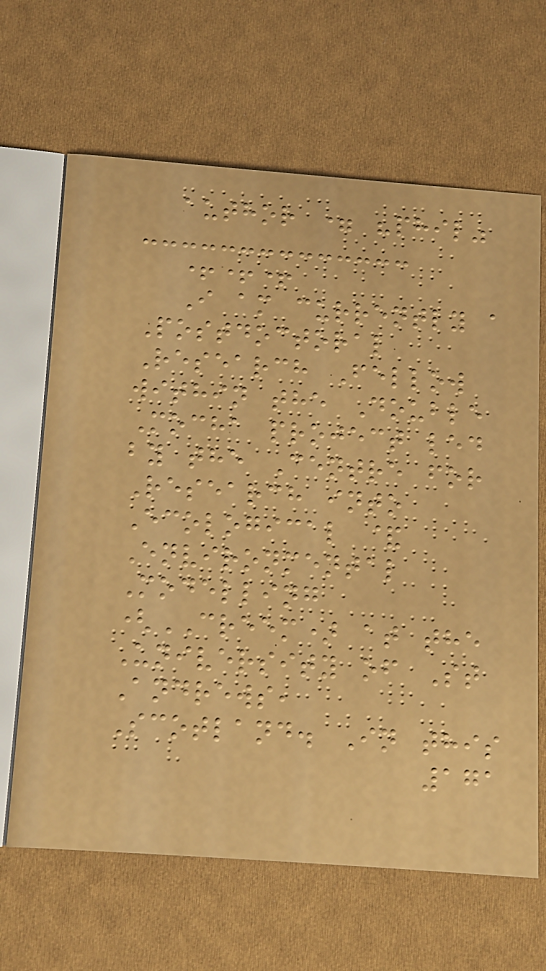author = "phil"
+++
I am currently a
Postdoctoral
Research Fellow
within the Double
Mocha project led
by the Centre for
Research into
Ecological &
Environmental
Modelling
(CREEM) at the
University of St
Andrews,
Scotland. In this
171
